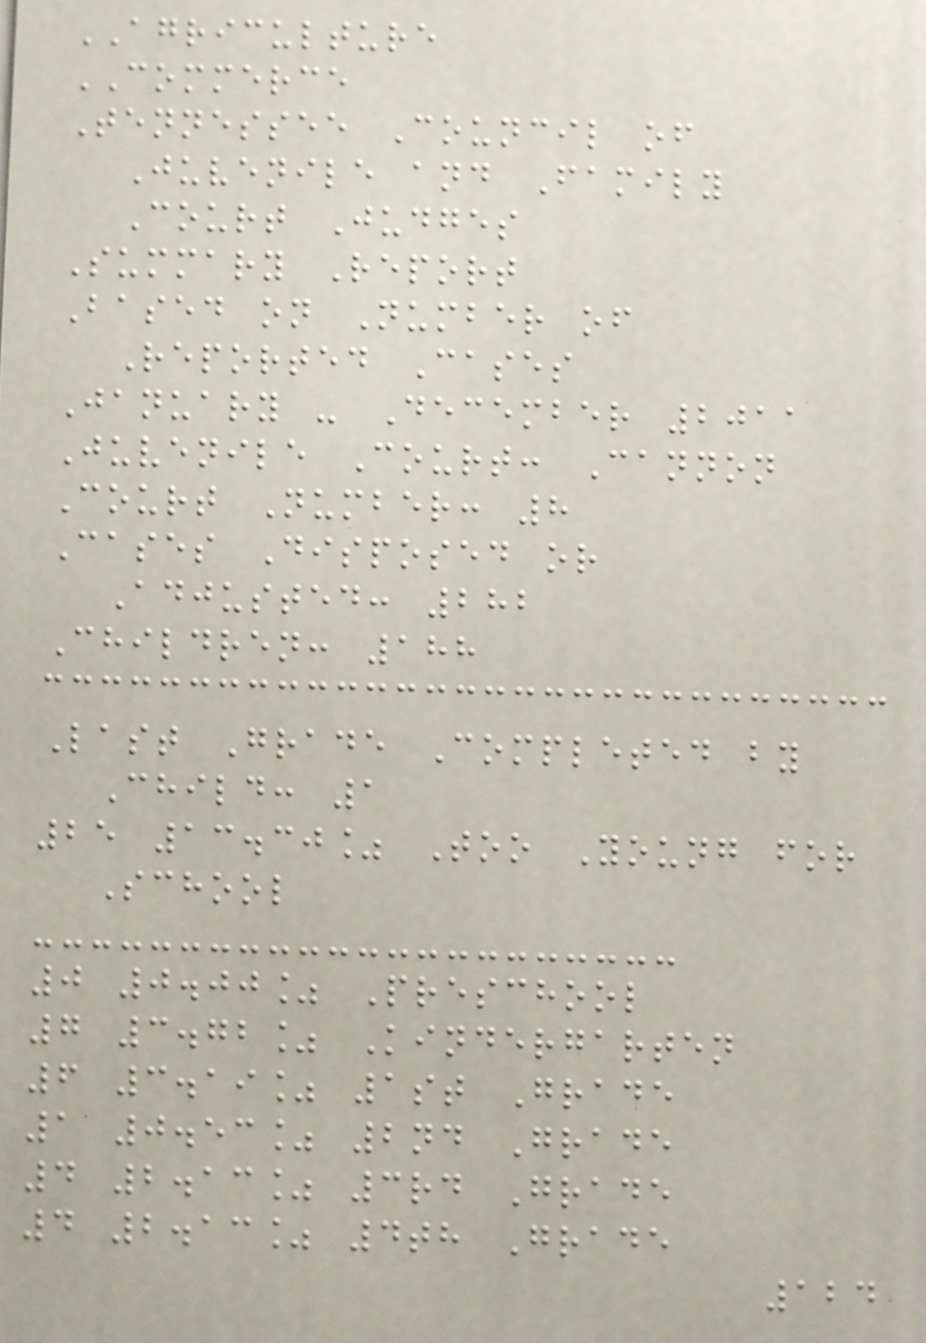AGRICULTURE
COMMERCE
Tennessee Council of
Juvenile and Family
Court Judges
Summary Report
Based on Number of
Reported Cases
January - December 2011
Juvenile Court: Cannon
Court Number: 8
Cases Disposed or
Adjusted: 282
Children: 188
Last Grade Completed by
Child: 1
25 13.30% Too Young for
School
0 0.00% Preschool
7 3.72% Kindergarten
6 3.19% 1st Grade
1 0.53% 2nd Grade
4 2.13% 3rd Grade
4 2.13% 4th Grade
124
